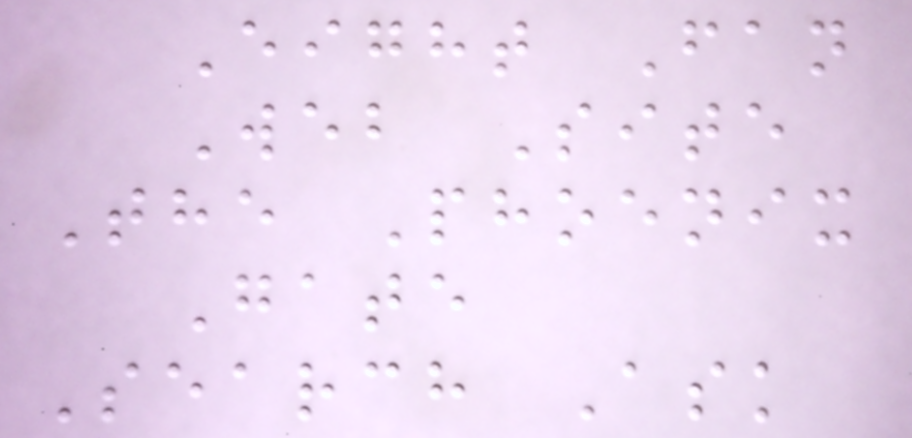Eight Fan
Web Site
The Phoenix
Gate
Search Ask
